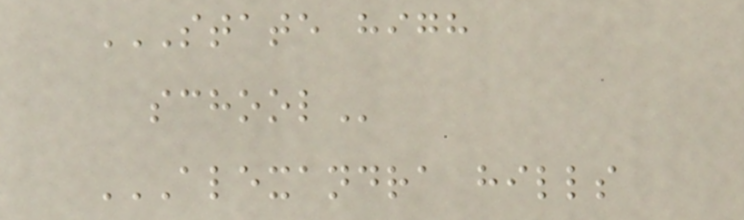STATE HIGH
SCHOOL
ALEXANDRA HILLS
